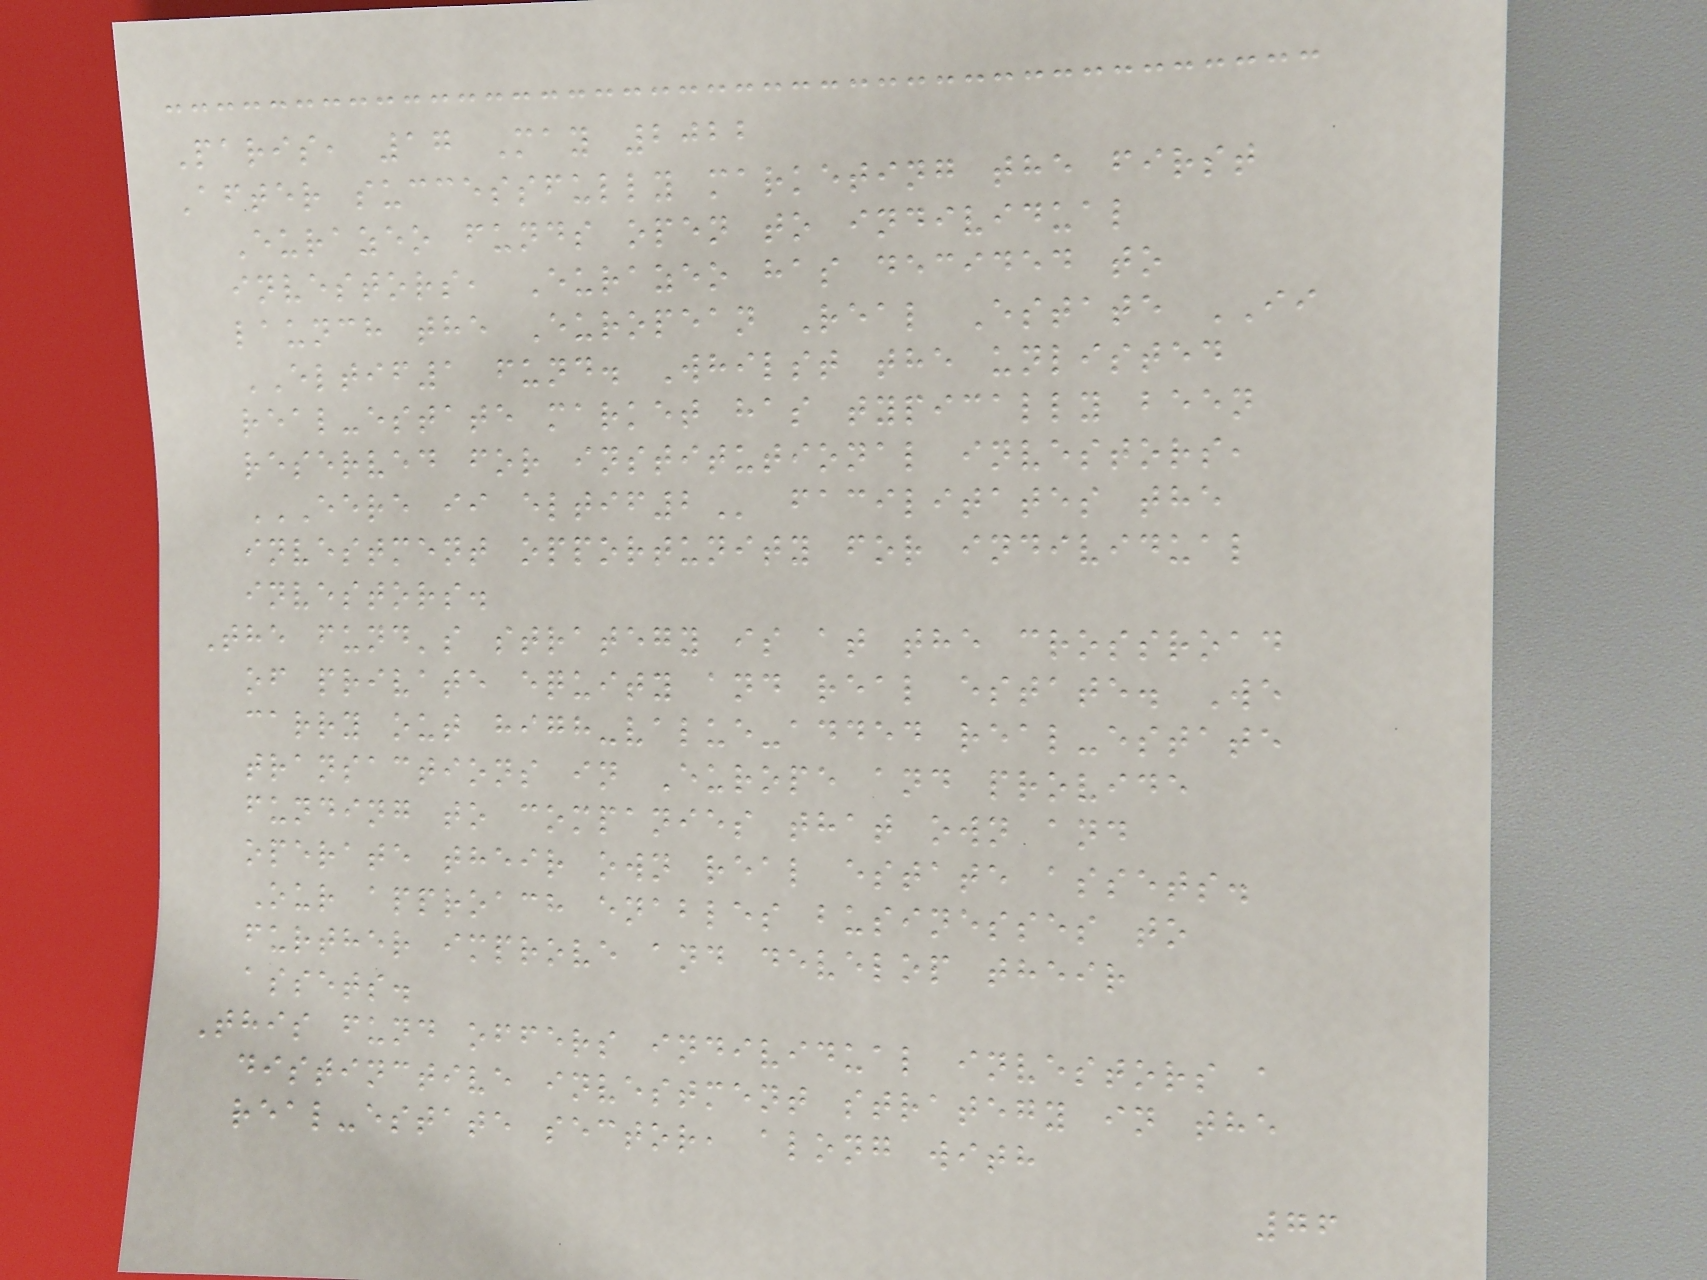Paris, 17 May 2022
After successfully marketing the first
Eurazeo funds open to individual
investors, Eurazeo has decided to
launch the European Real Estate II
ELTIF1 fund. Whilst the unlisted
real-estate market has typically been
reserved for institutional investors,
EERE II ELTIF2 facilitates the
investment opportunity for individual
investors.
The fund's strategy is at the crossroad
of private equity and real estate. We
carry out high-value-added real-estate
transactions in Europe and provide
funding to companies that own and
operate their own real estate assets.
Our approach enables businesses to
further improve and develop their
assets.
This fund offers individual investors a
distinctive investment strategy in the
real-estate sector, along with
76
